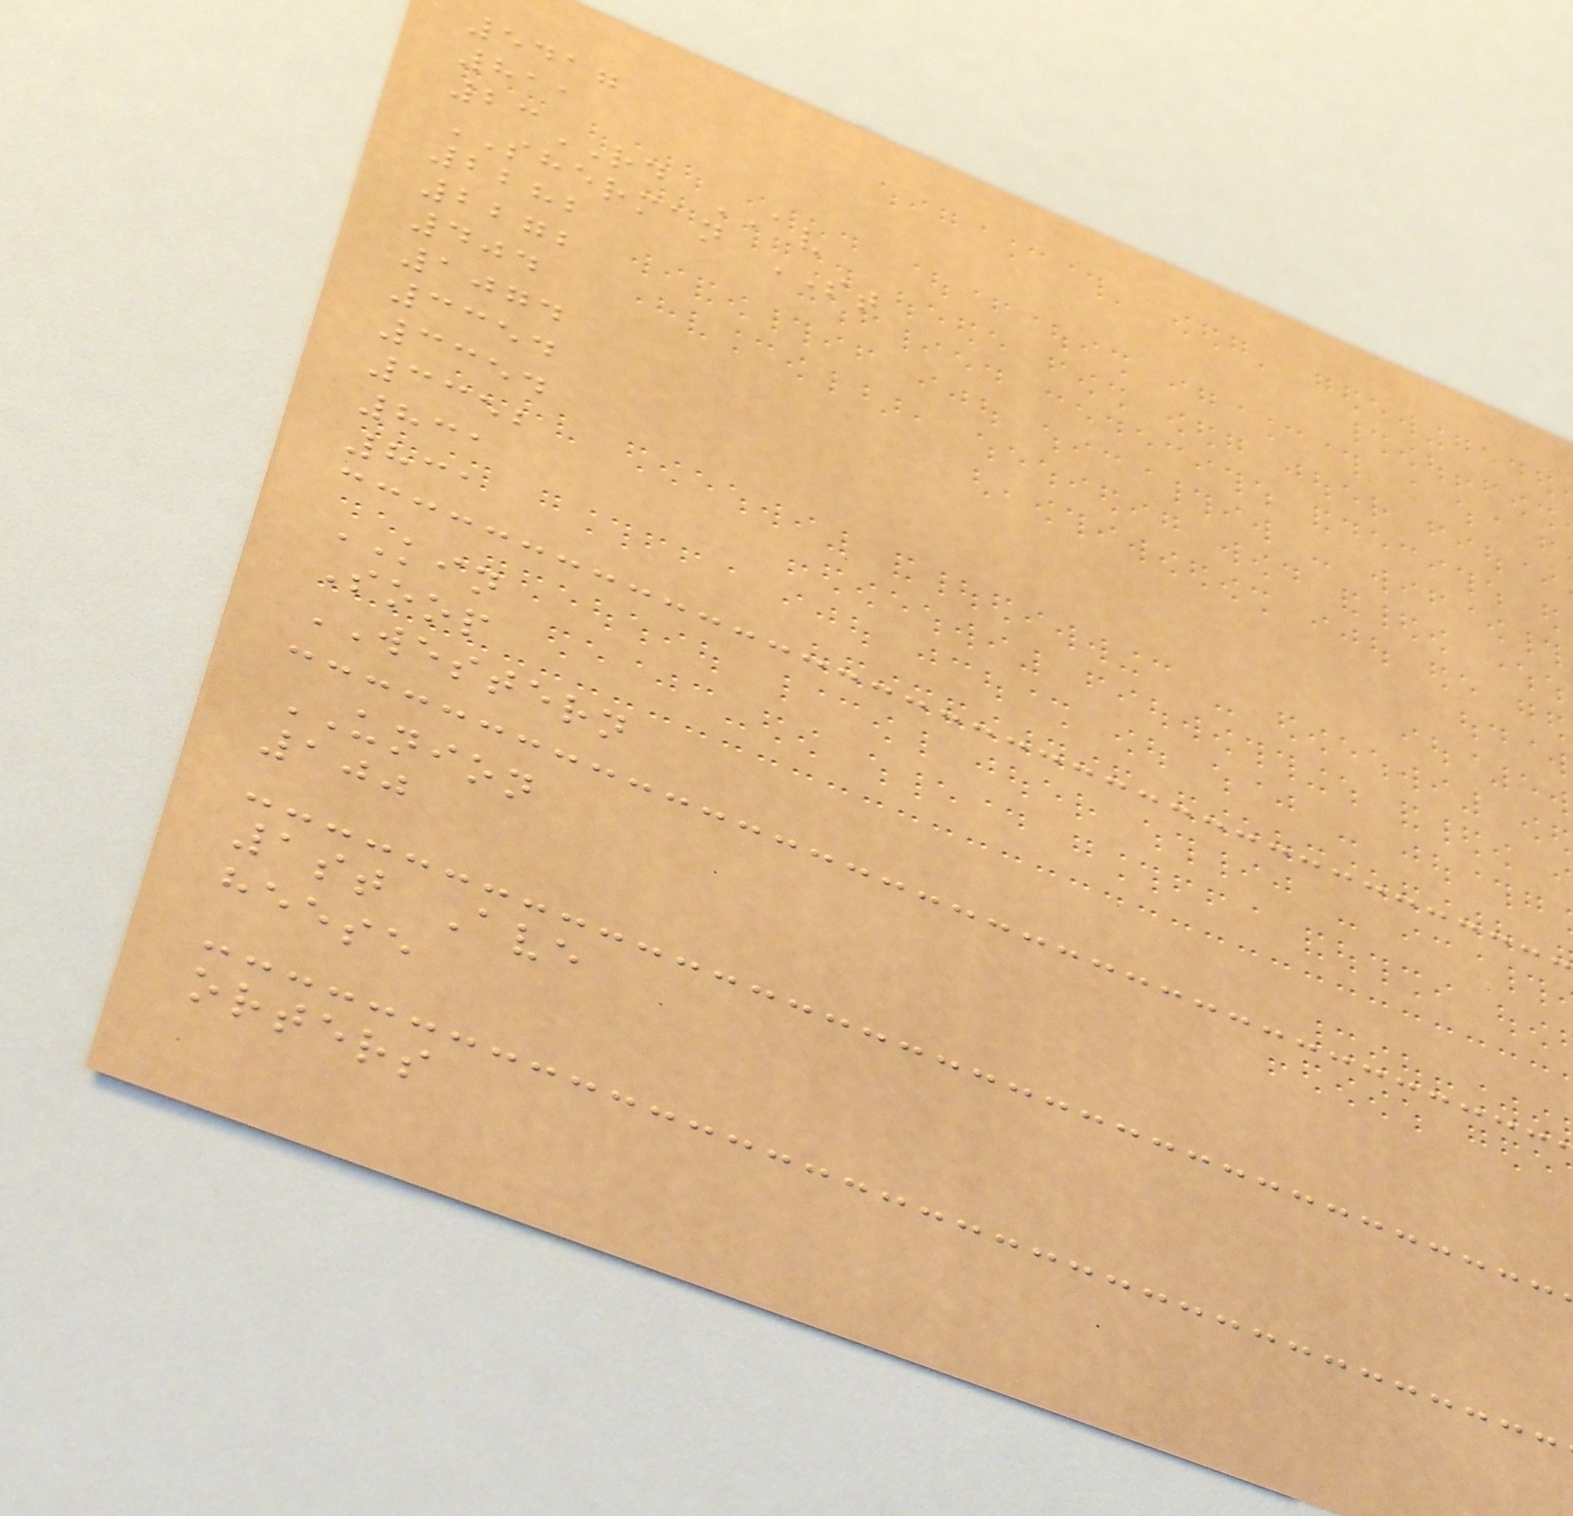5417
811
23RD AV
SHERMAN ST
2282
2272
404
1074
3354
3354
3352
831
831
KIN
Soop
WESTERN
UNION
100
1st Ave
heese
orters
